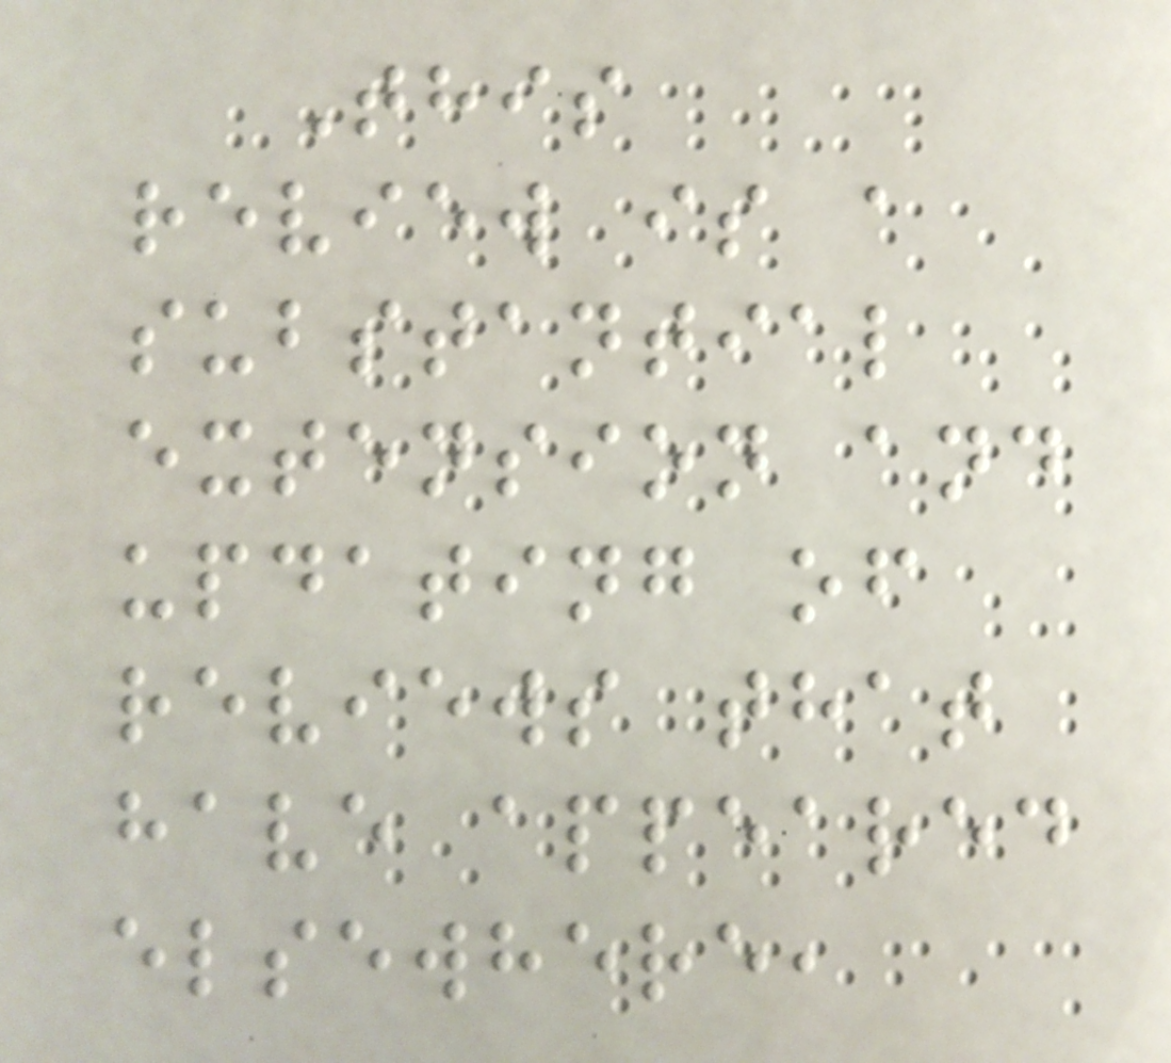This
review is a
substantial
extension and
updating of
reviews that
have appeared
elsewhere,
